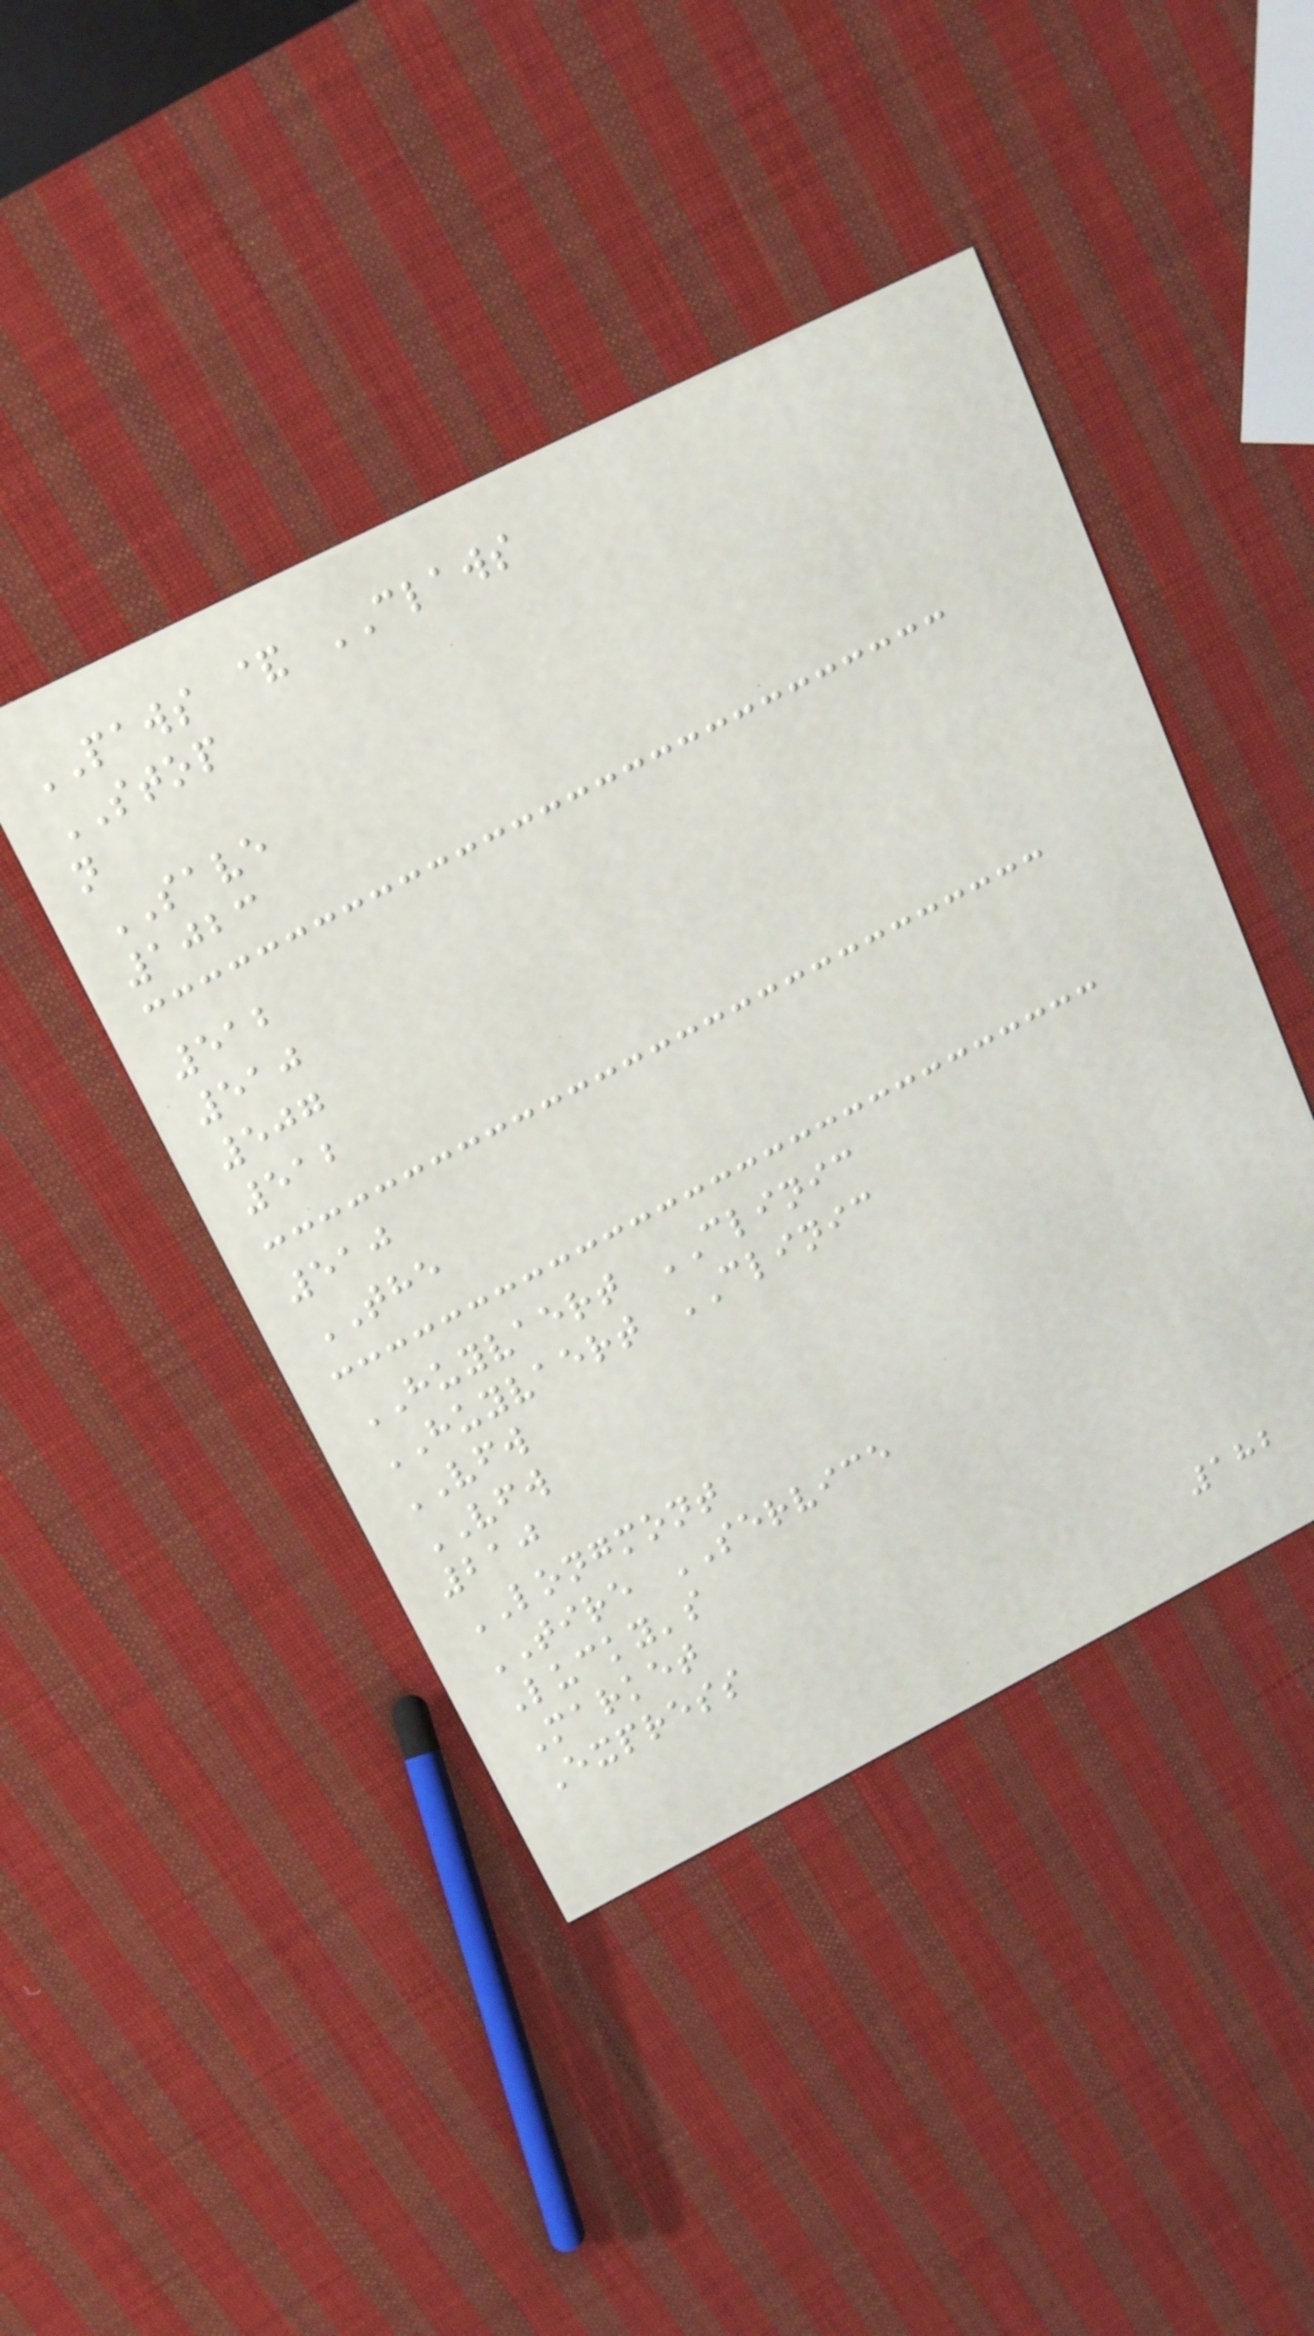PAWS & CLAWS
STOP
n
SAVE
1023
512
510
507
512
510
THE
HUYVAERT CLINIC
HUYVAERT CLINIC
VFW
VFW
210
LONGMONT
TIRE SERVICE
Lucky's
Market
Express
182
